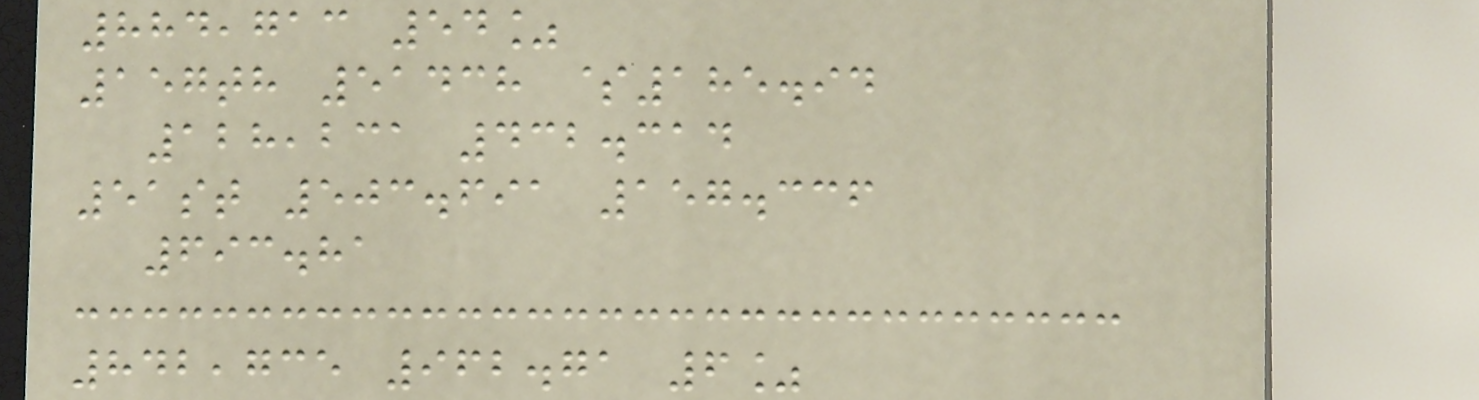884,713 54%
157th 51438 $185.94
128,231 432.314
51st 503.691 157.336
693.81
842,735 962.71 6%
